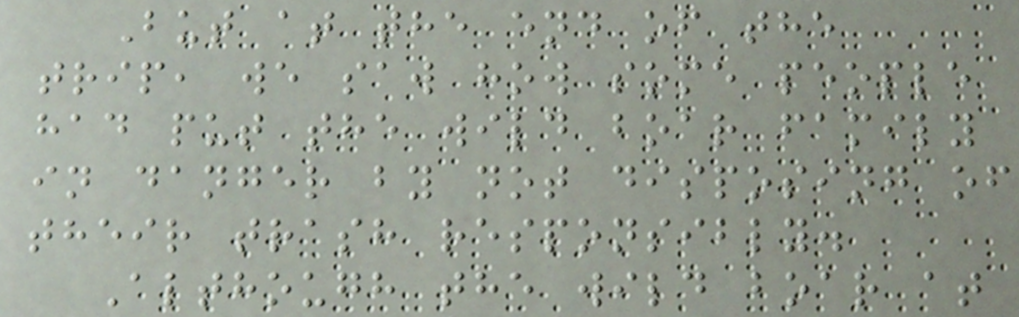But at the end of the
trip, we saw how some people
had put the wild boar family
in danger by not disposing of
their trash responsibly.
Although the wild boar at
